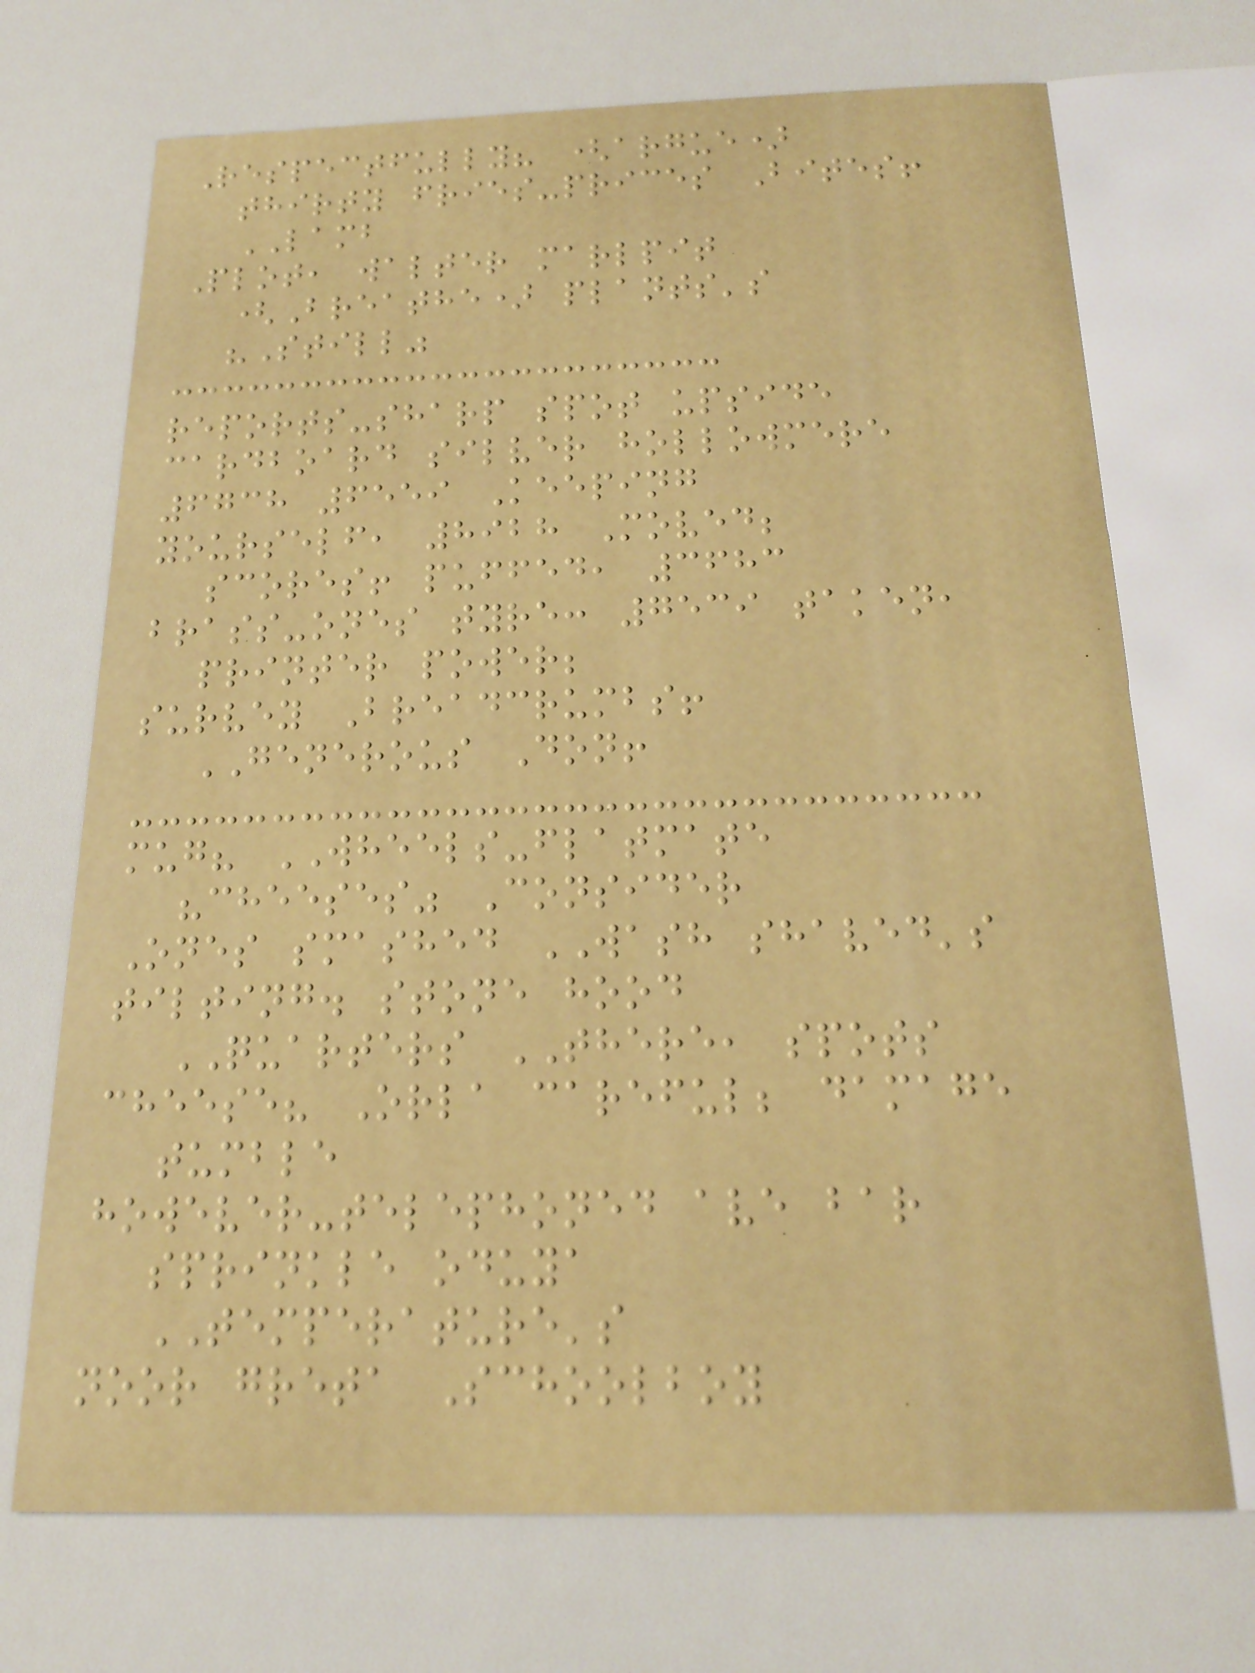Respectfully? (argue)
thirty fries-prices Bites!
LAMB
Plot, walter marlpit
(Breathe) plants's
"Still"
reports-sharp spot upside
cardboard silver hollowmere
6738 6559 Keeping
yourself, 8928 Moved;
scores! puffed, 3683
brass-ones tyre: 7539 taken,
printer power;
survey Breadcrumbs!
GENEROUS Don!
mug? WHEELS-flatmate
"cheeses" Consider
Ones smashed WASH shaved's
tilting. stone hood
QUARTERS THERE, spots
cheese? Orla careful; damage
tumble
however-telephoned ave bar
sprinkle oduya
TEMPERATURE's
noor greta Schoolboy
